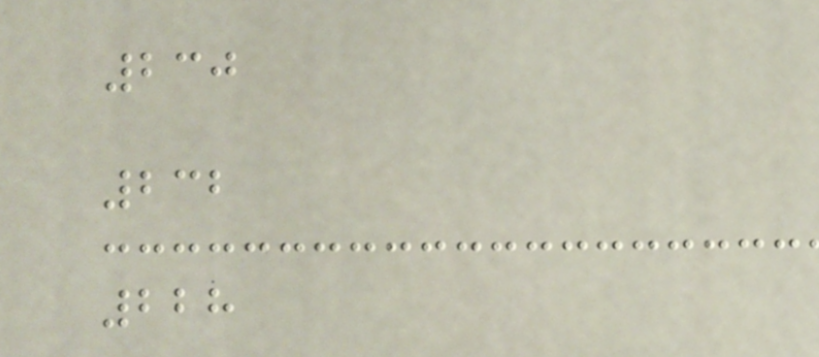230
232
228
